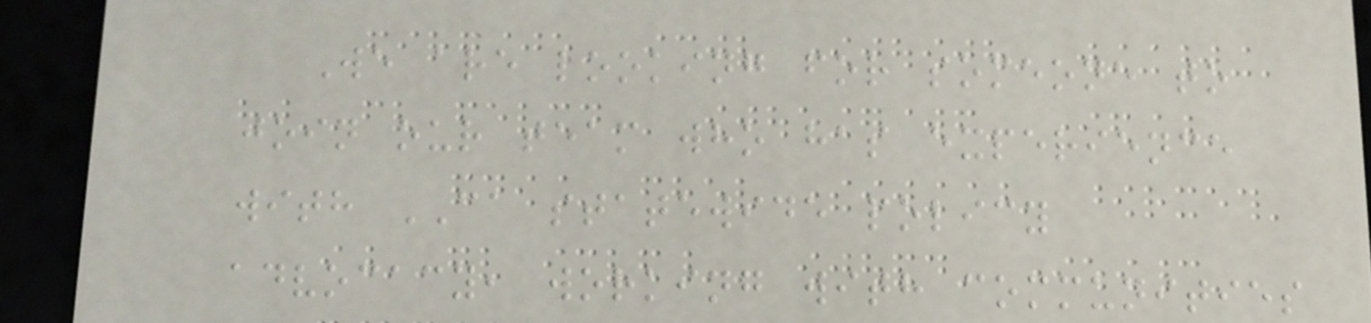We are looking for someone to
join our team who has experience
with CA statewide policy
advocacy, working with communities
